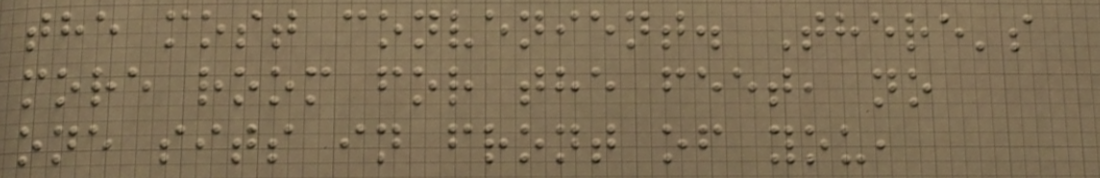the most convenient. There's
more room for the feet, no
one sits in front of you,
